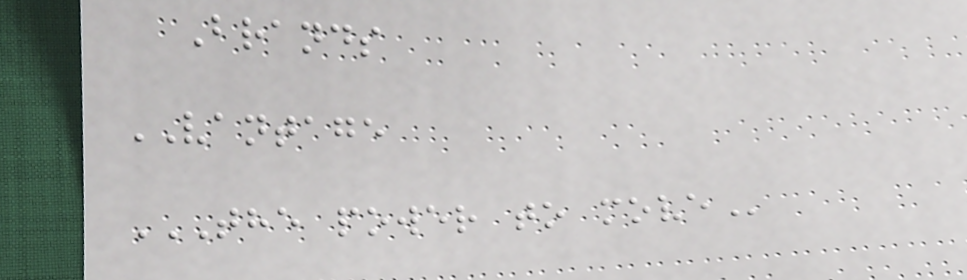Brands
VANTAGE
THE POWER TO MOVE
